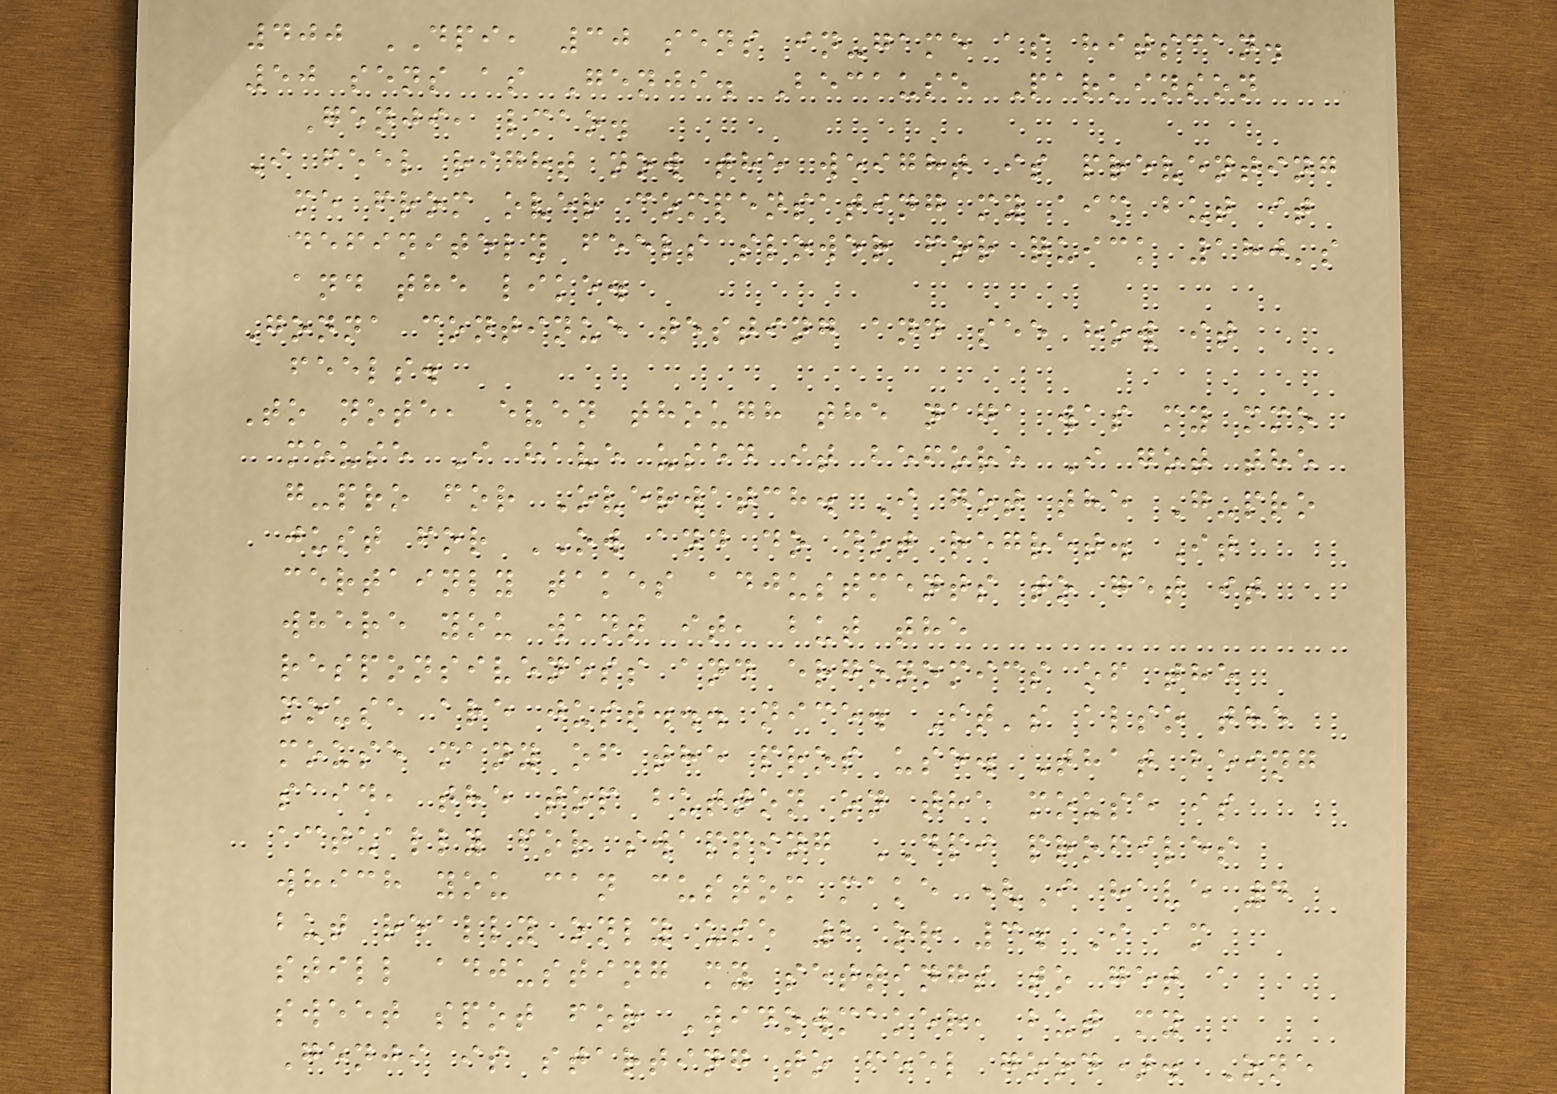400 DPI, 30 sens in-game as hitscan.
50 sens as Genji. Because Parkinson
Genji, lmao.
I feel right now the weight is preventing
me from over compensating my aim but it
definitely feels slower for quick 180's
and the like.
Gonna continue testing and see how it
feels.
To note, even though the naga was my mmo
mouse I have used it before I got the
g-pro for Overwatch. I got the G-pro
just for OW and do not regret. It
certainly takes adjustments to get it
where you want it, but the
responsiveness and ergonomics of the
mouse are just... nice. It's also the
mouse many of the pros use. That being
said, the top button on the mouse is
actually for swapping DPI profiles
which you can custom make (I have 4
but really only use 2 or 3. I am
still adjusting my settings to get a
sweet spot for Widowmaker, but my
Genji is starting to feel good). One
